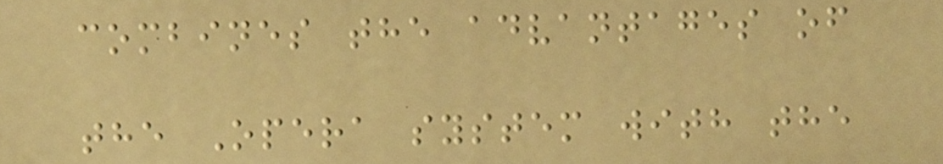combines the advantages of
the Opera system with the
